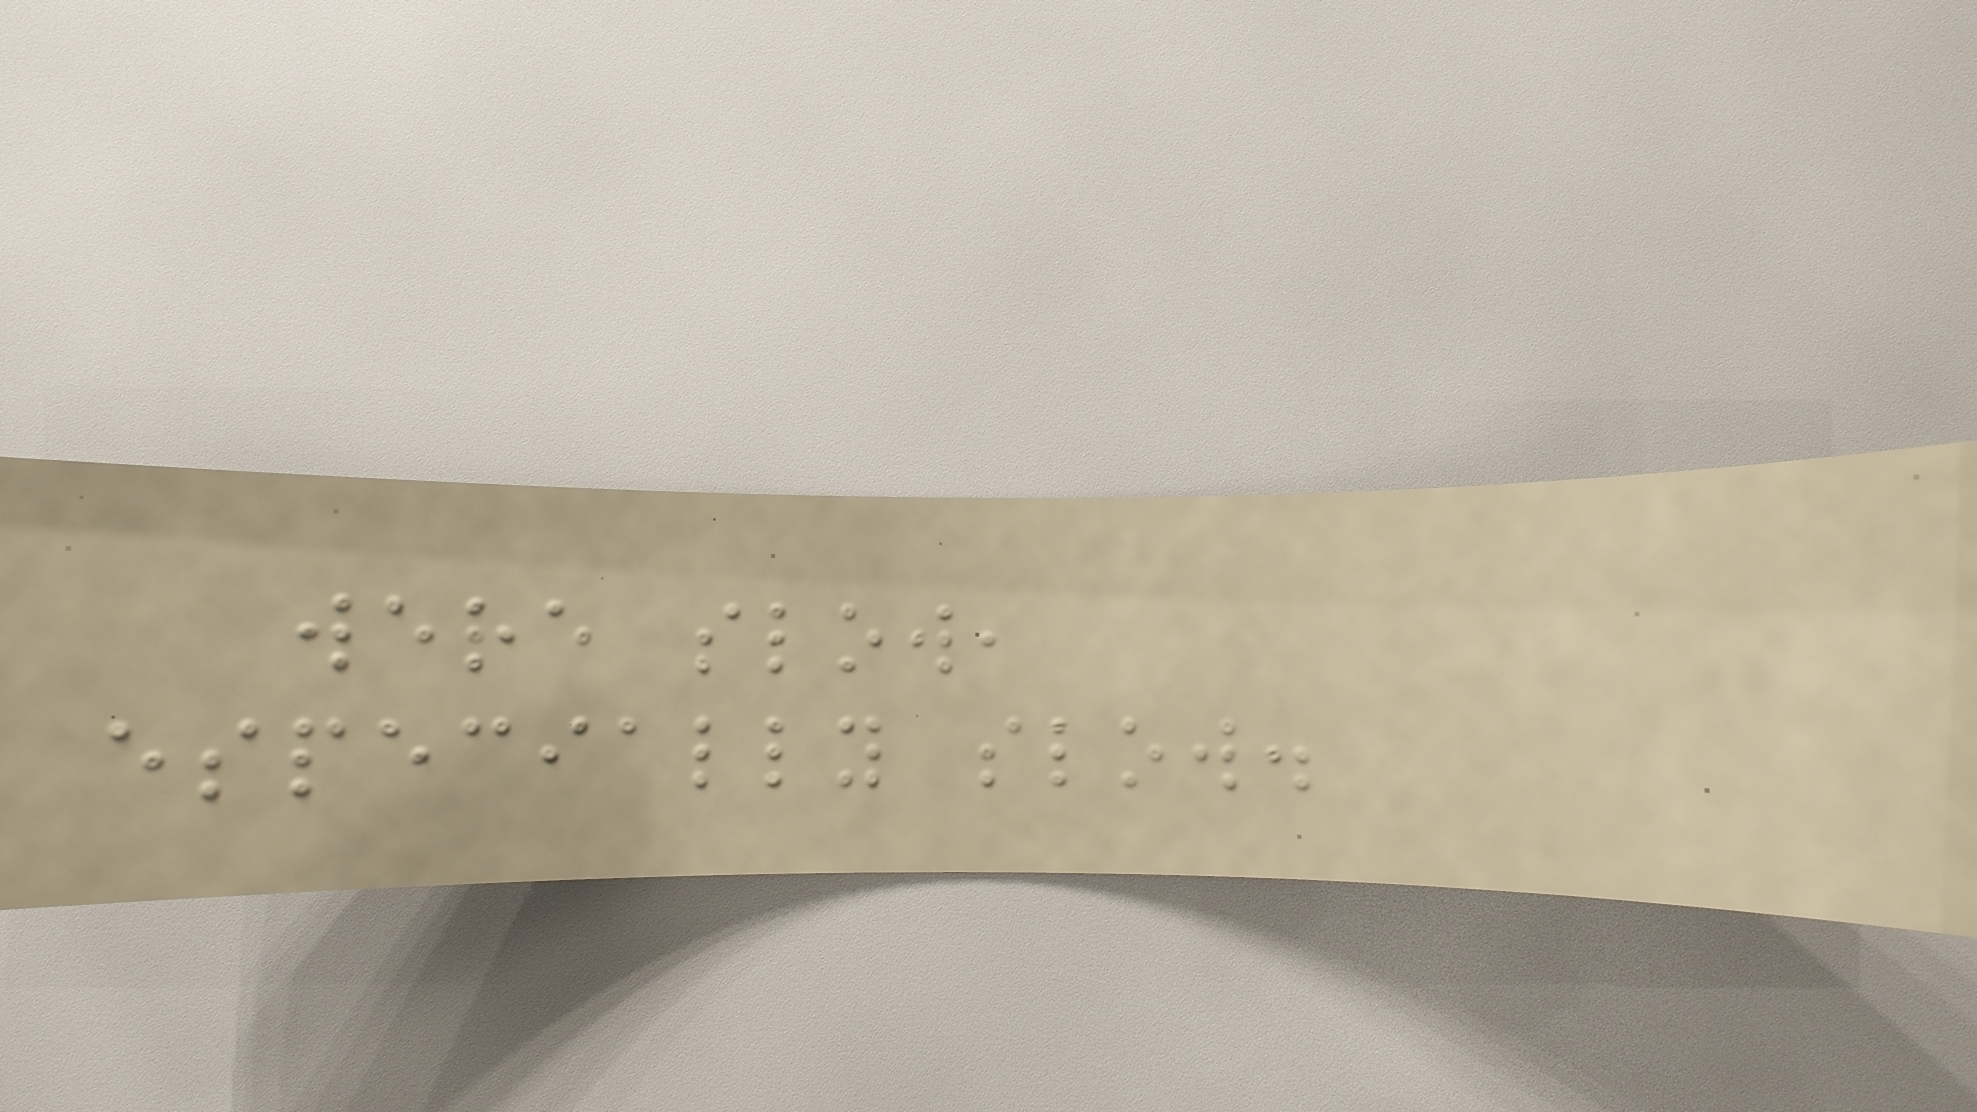were slow,
especially slow.
